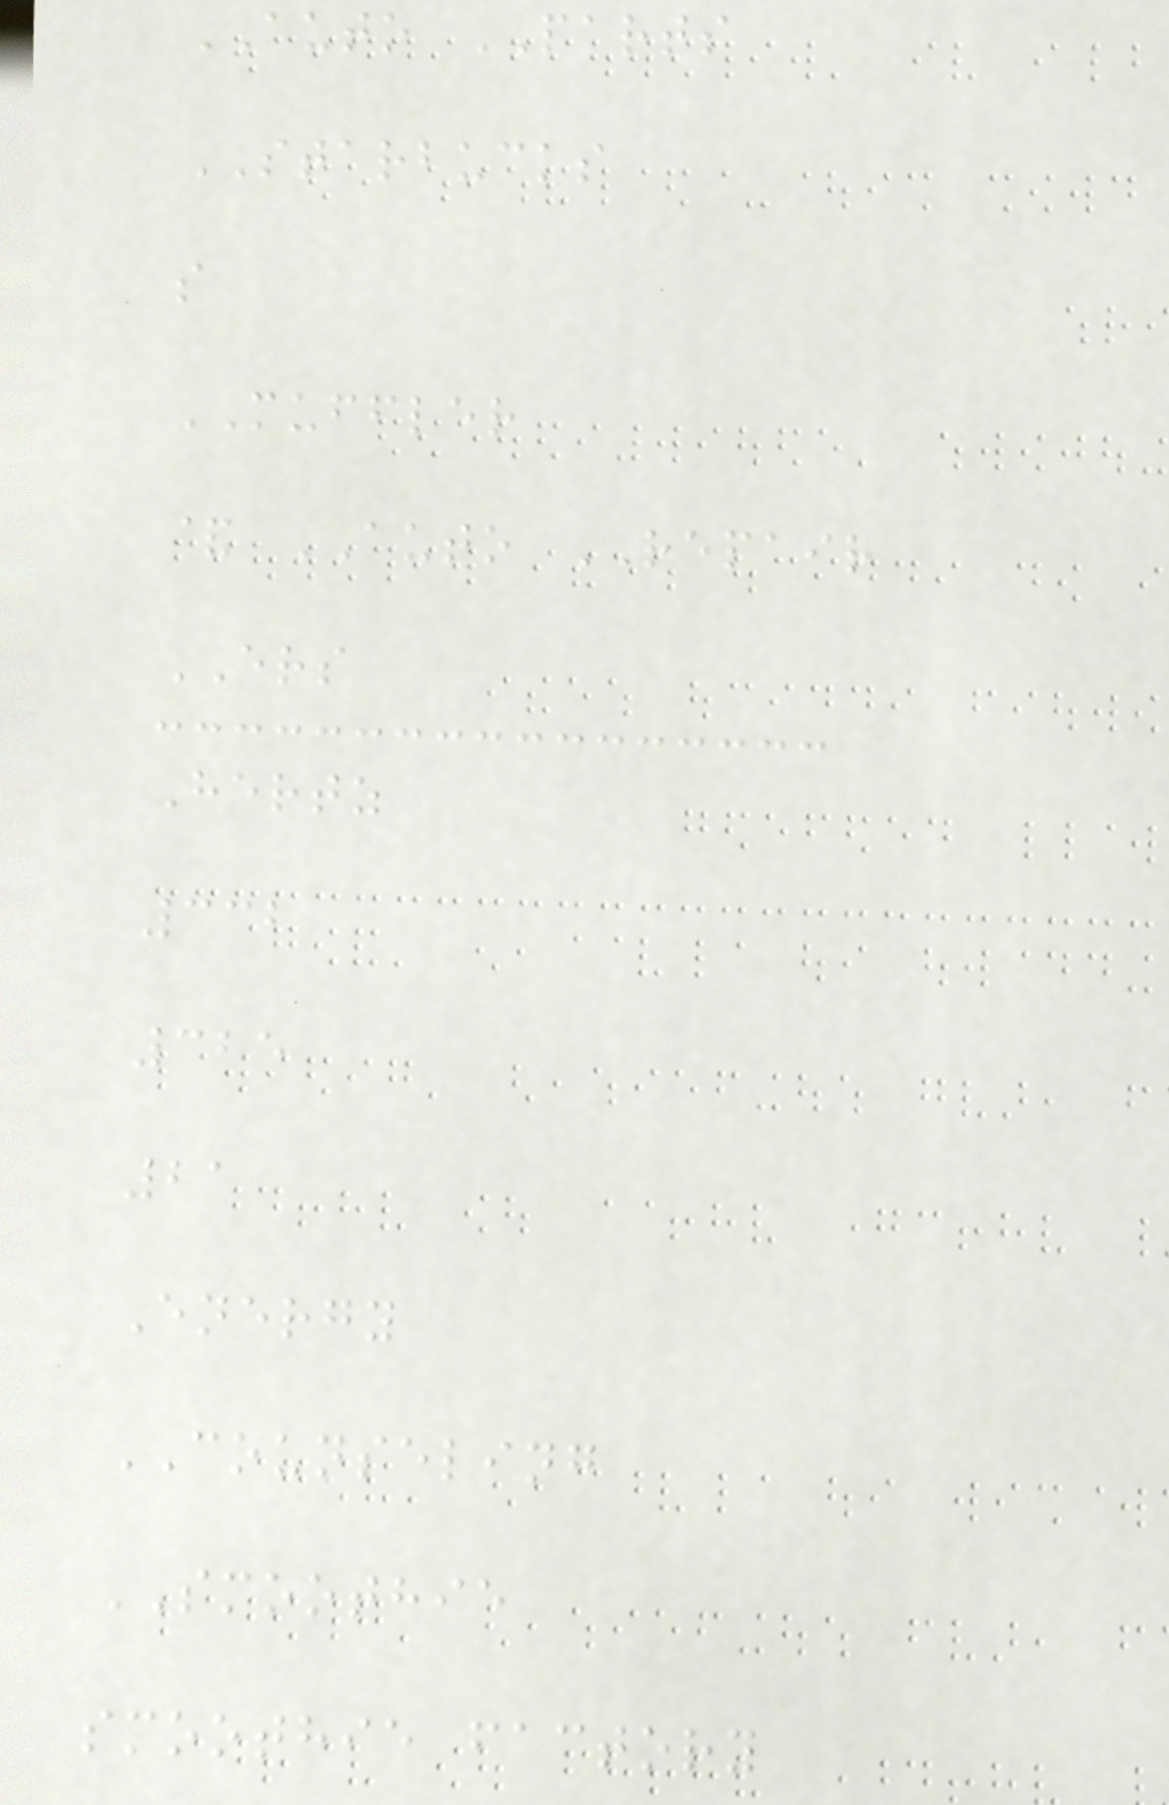AUTO PARTS
STARBUCKS
s
MUFFLER
& AUTO REPAIR
ERS
Hertz
332
325
21
Energy
COUNSELING
SMOOTHIE
smoothie factory
